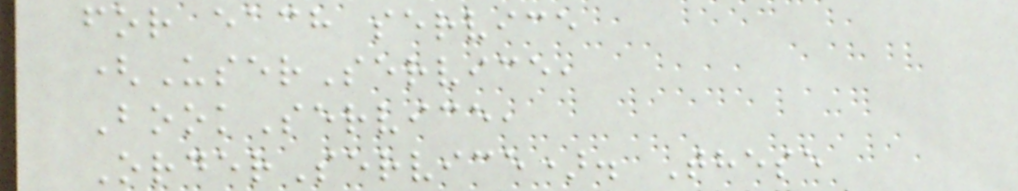for each service
(UserService,
BookService,
OrderService). These
